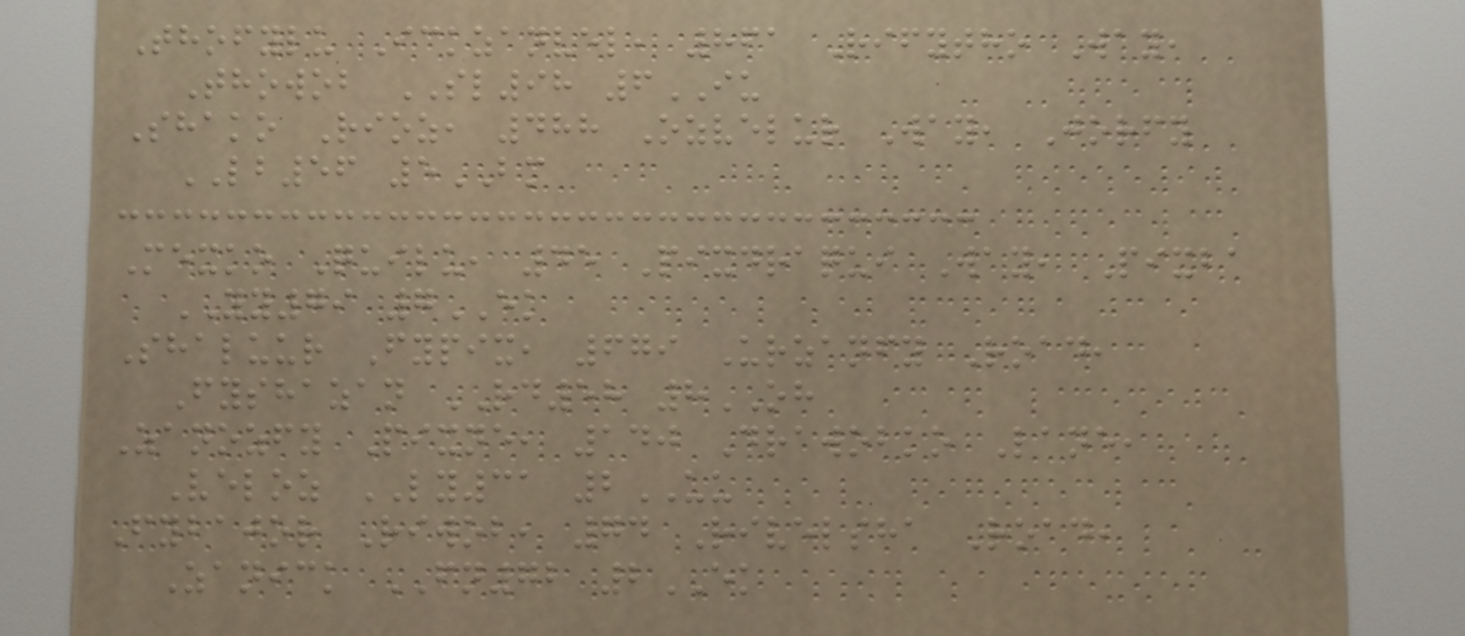Thofylu Ickzanvel, 861 Rifytho Way,
Thowob SL98 6IU
Shako Rioz, 488 Ozvelur Way, Jorfy
LB56 5BM
Mexko Quilu, 45 Pixdraqui Way, Pixba
YY79 7EK
Shaluur Fypix, 679 Urzanfy Road,
Fyshazan RD58 8OH
Zanozfy Pixne, 140 Drawobko Lane,
Veloz LY31 2UU
Fybajor Riwob, 74 Rivelsha Road,
Zanick FN72 2EK
